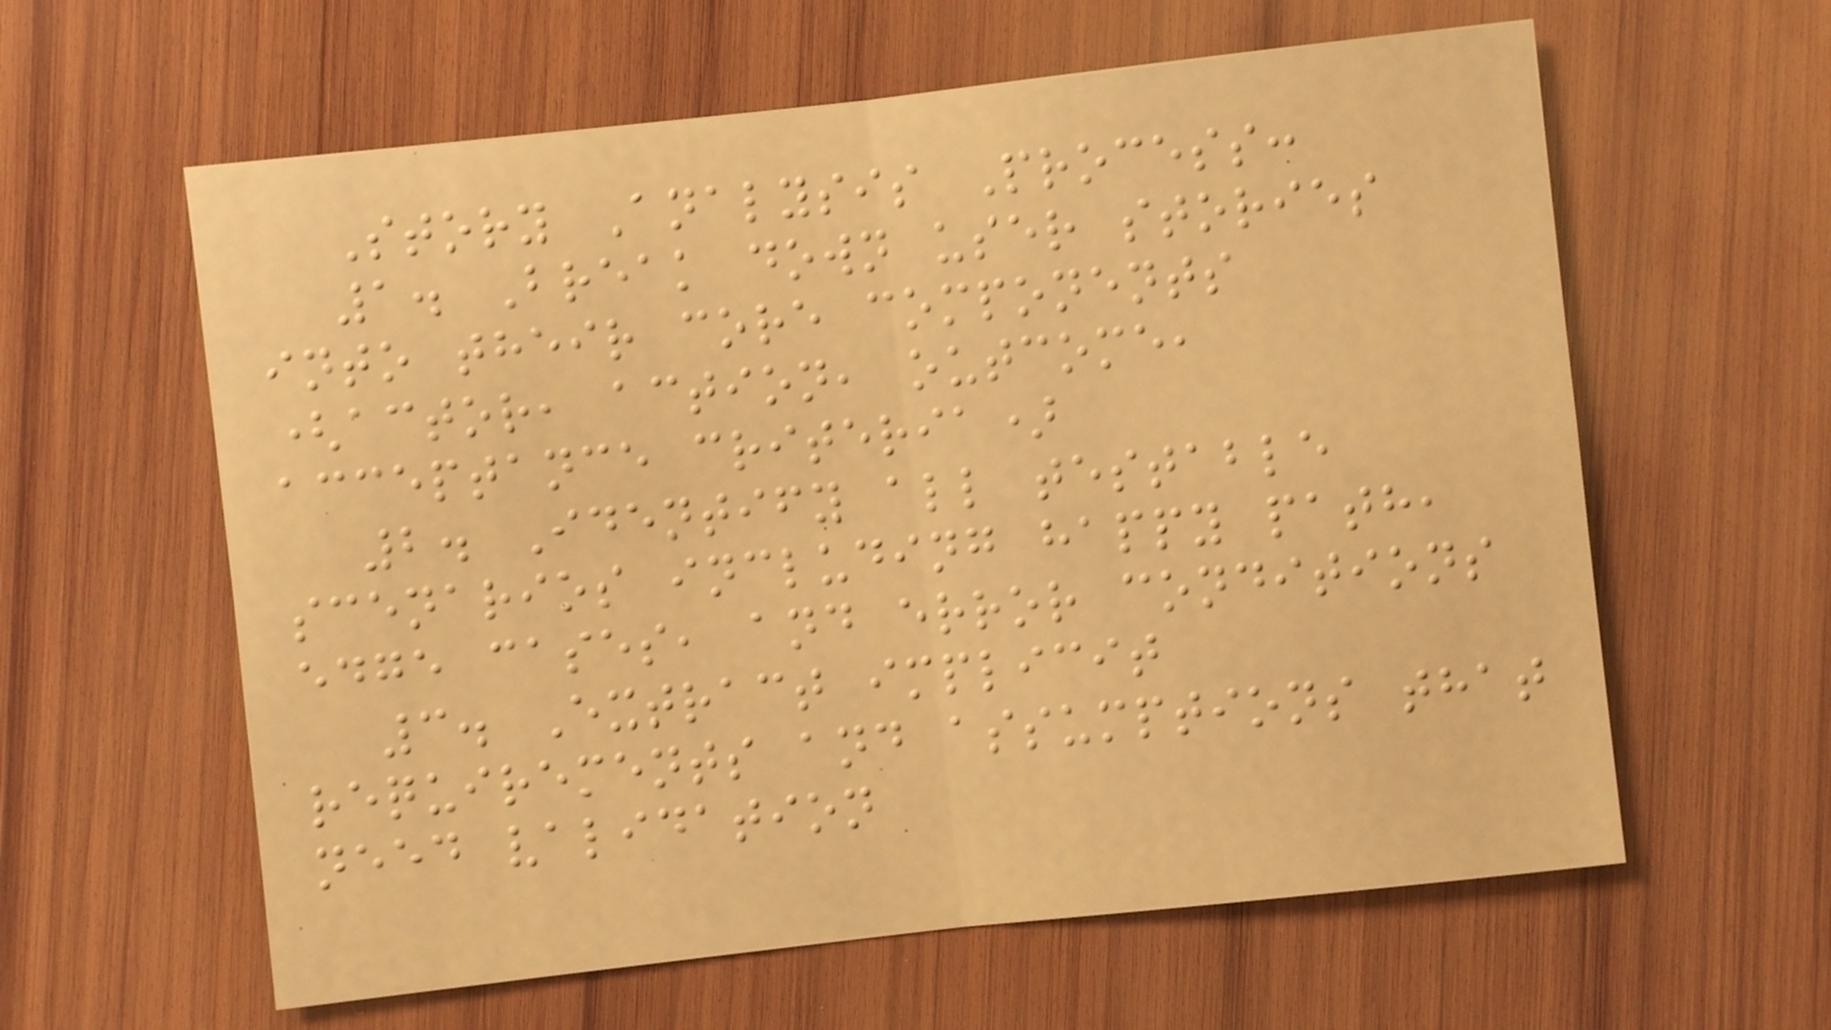Story Analysis Process:
1. Break down user stories
into their core components
(actor, action, outcome,
acceptance criteria)
2. Identify all testable
scenarios including happy path,
edge cases, and error conditions
3. Extract implicit
requirements and assumptions that
need validation
